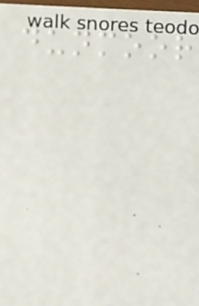dunmoor
